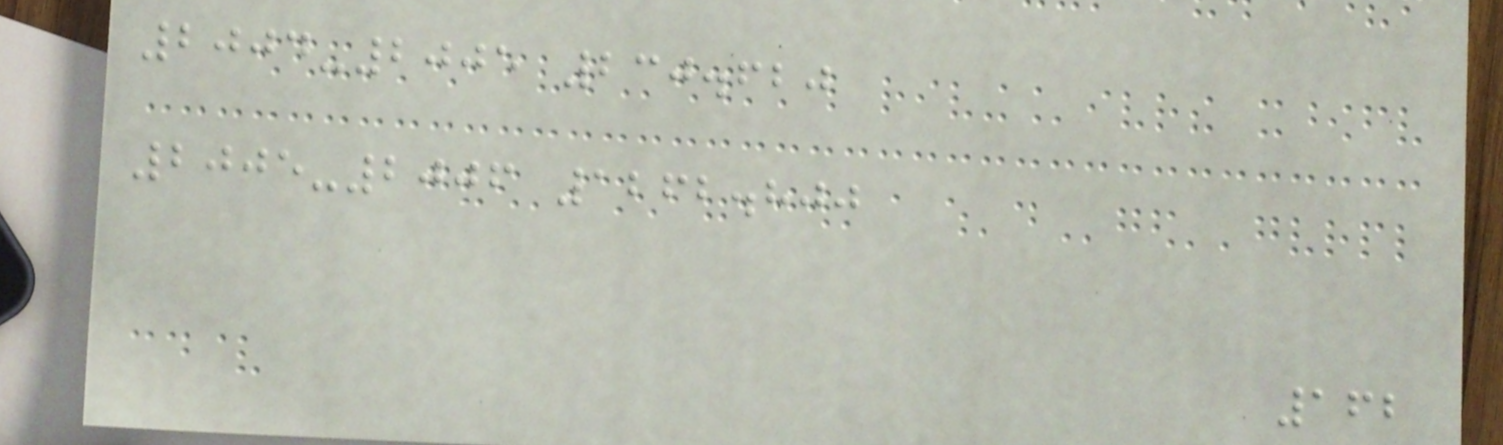2004-2005 230.620
2005-2006 1262.800
162
